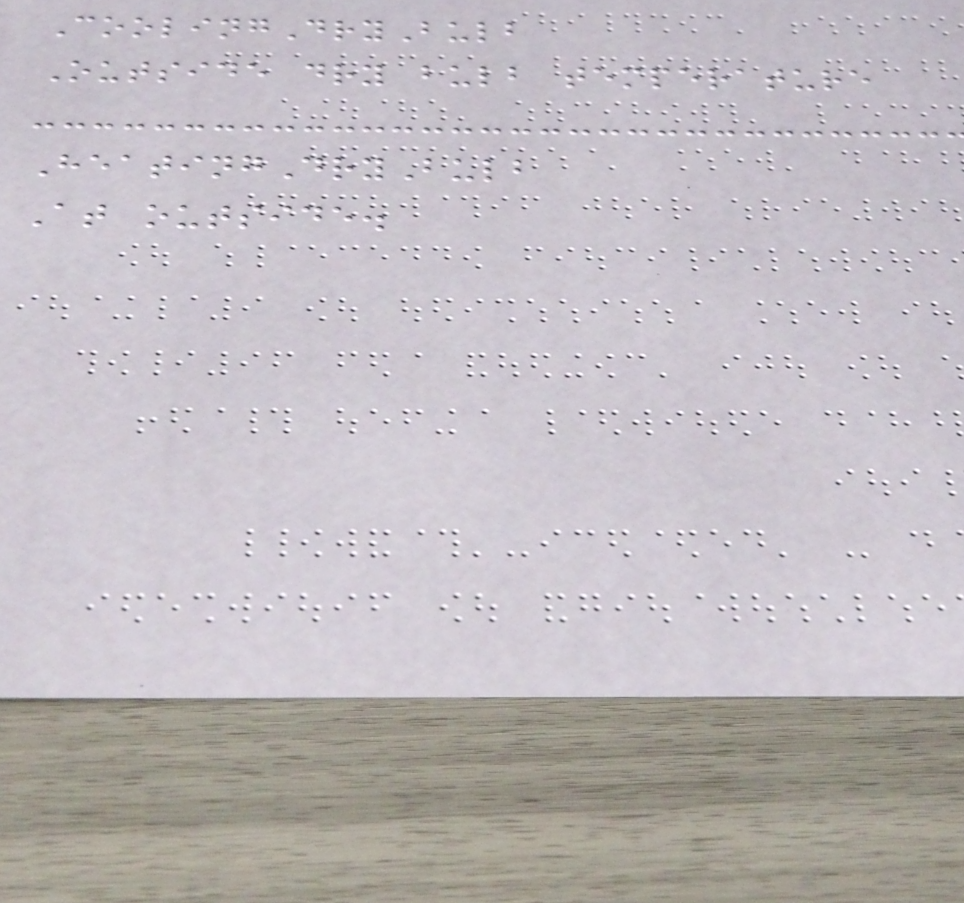CoolingDryBulb
Outside dry bulb temperature
HeatingDryBulb
At outside.
